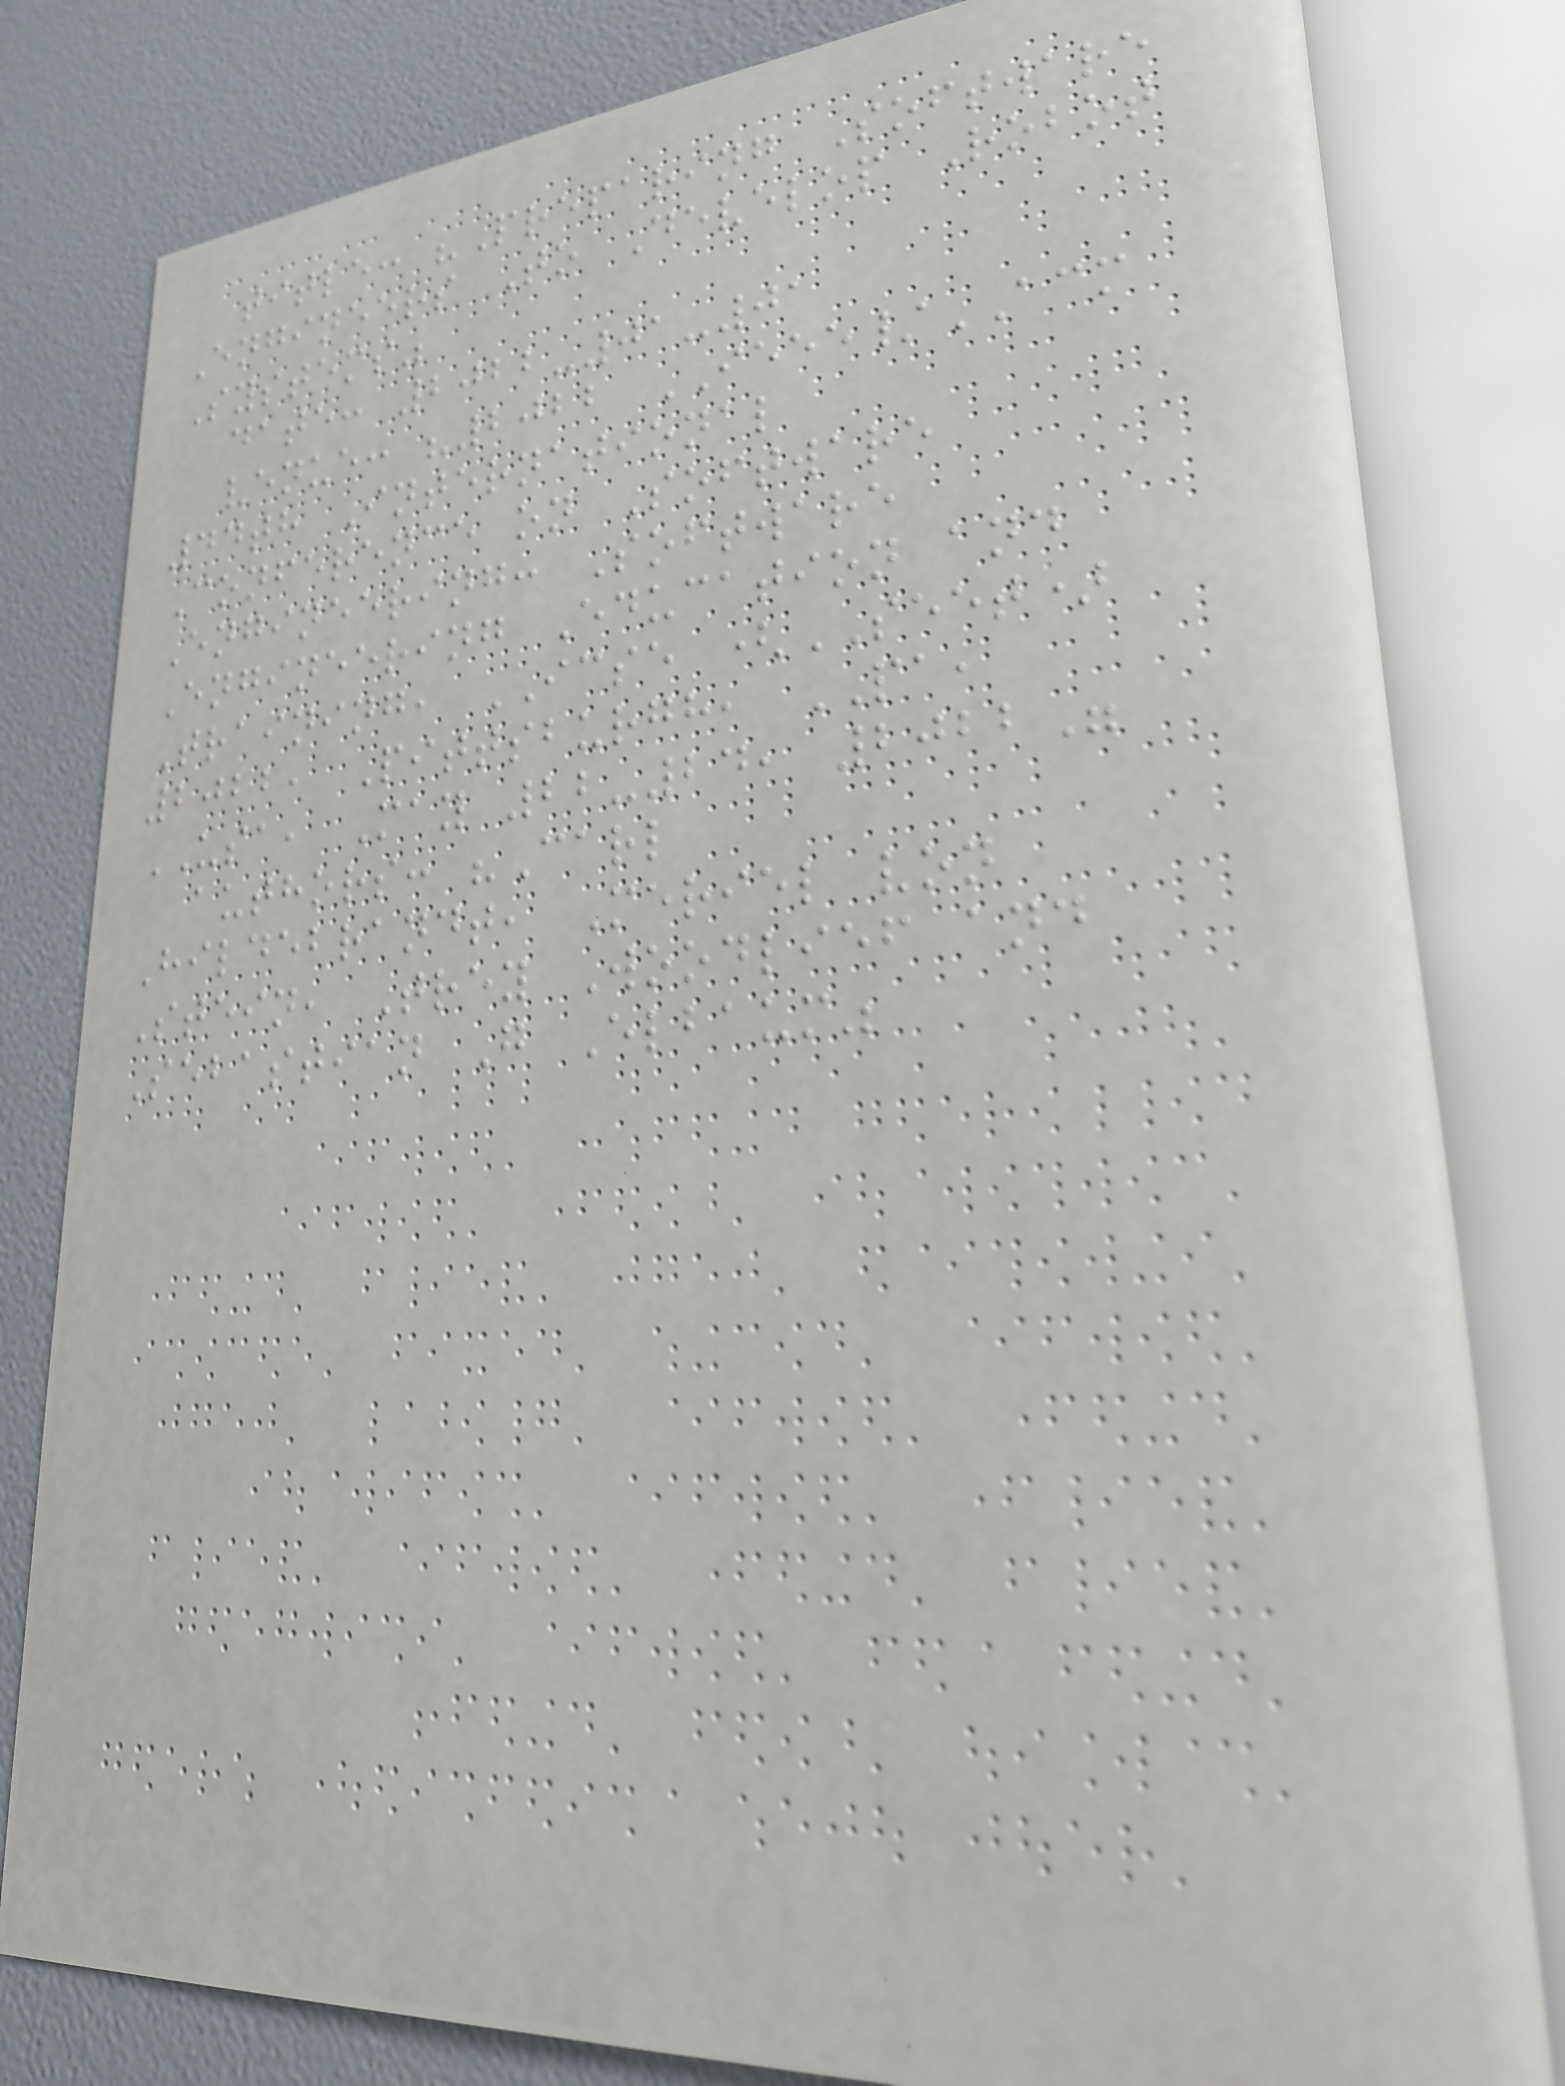title: "Preparing Software
Engineers To Develop Robot
Systems"
date: 2022-01-01
venue: "2022 IEEE/ACM
44th International
Conference on Software
Engineering: Software
Engineering Education and
Training, ICSE (SEET)
2022, Pittsburgh, PA,
USA, May 22-24, 2022"
authors: "Carl
Hildebrandt, Meriel von
Stein, Trey Woodlief and
Sebastian G Elbaum"
